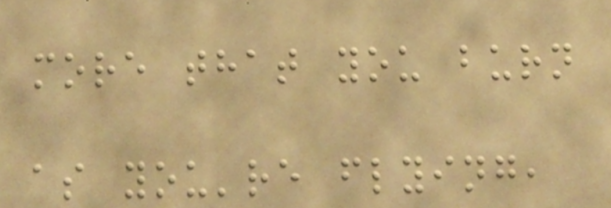more that you burn
as you're flying,
